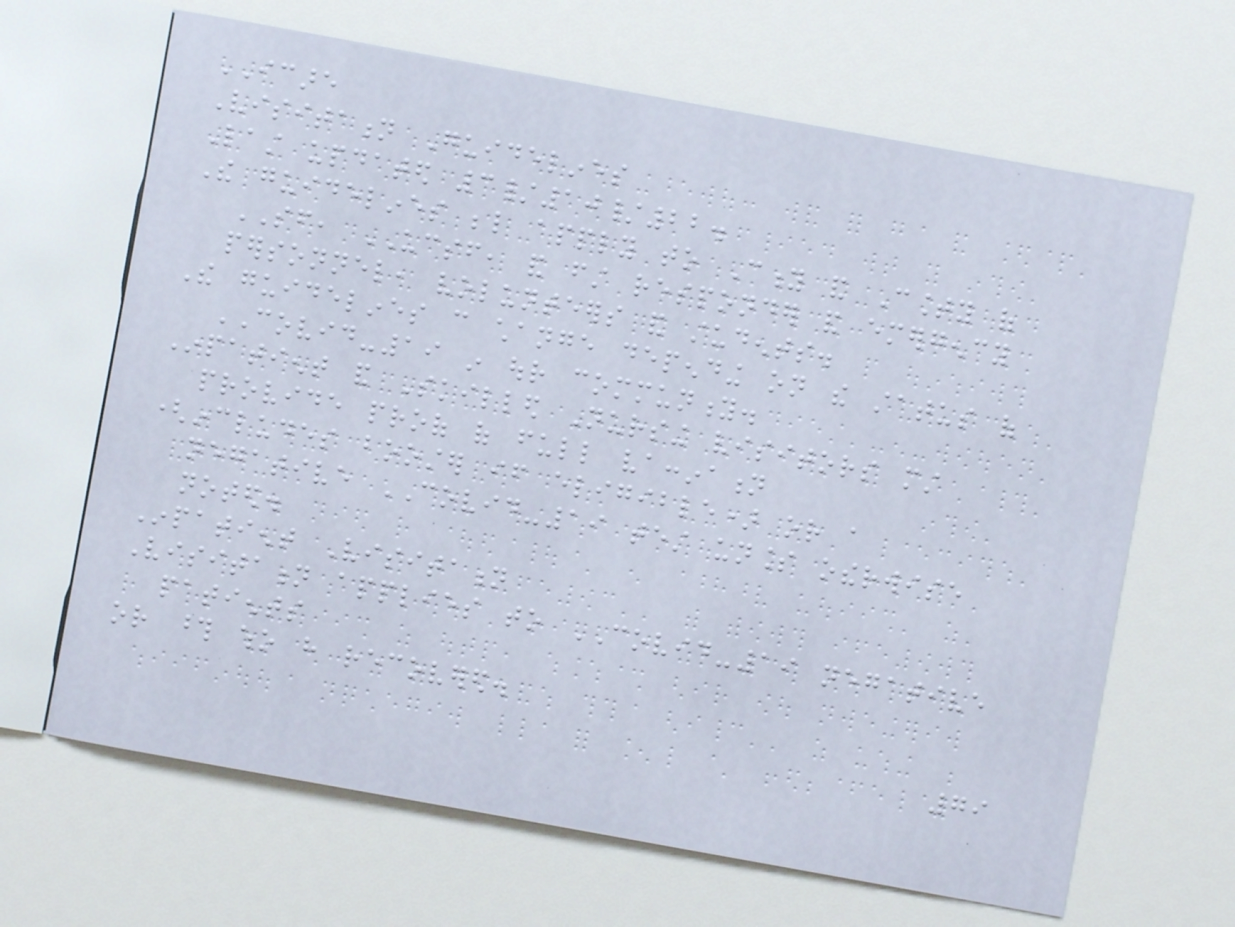ICARE
Visitation Guidelines
Last updated 3/10/22.
The guidelines below apply to City and County of
SF, UCSF, and first responder and emergency
personnel, volunteers and students.
The guidelines can change depending on the status of
COVID-19 in our community.
Inpatient and Skilled Nursing visitors must
provide proof of full vaccination
(includes booster if eligible) or a
negative COVID-19 test unless otherwise
noted.
Inpatient Visitation
Visitation applies to COVID-19 negative
patients
or those who have recovered.
79
